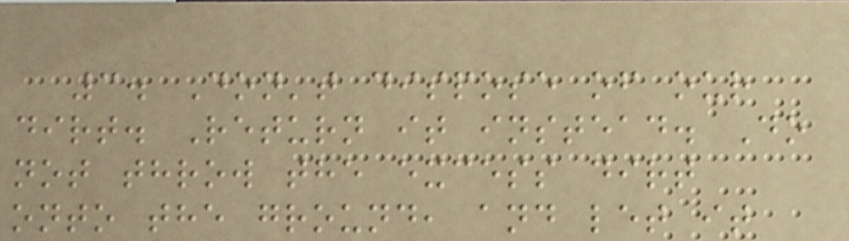3. Don't dispose of our
dirt. Return it instead. Do
not throw the excess dirt
onto the ground, and let it
